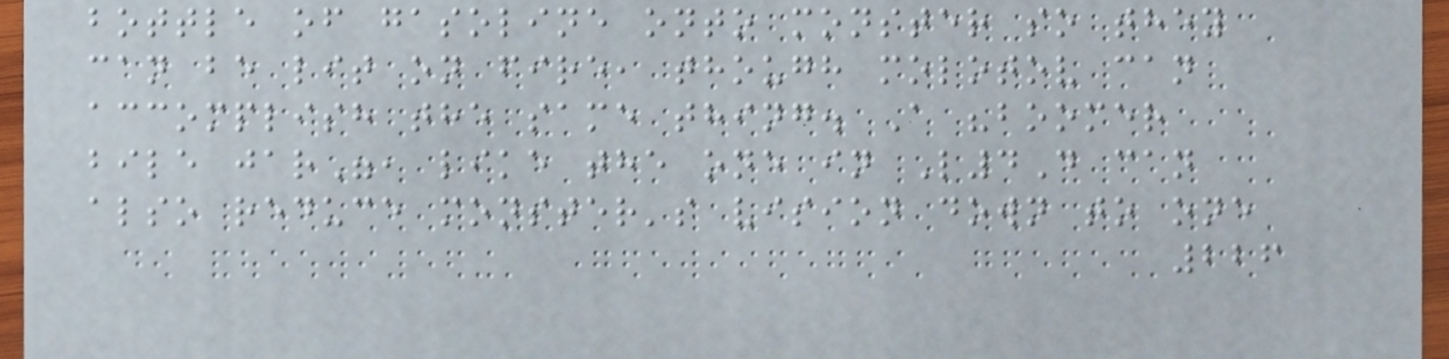bottle of gasoline onto monster so they
can be lit on fire, though molotov can
accomplish the same thing. A "boomer
bile jar", like the one in L4D can
also reduce monster's vision down to one
226
